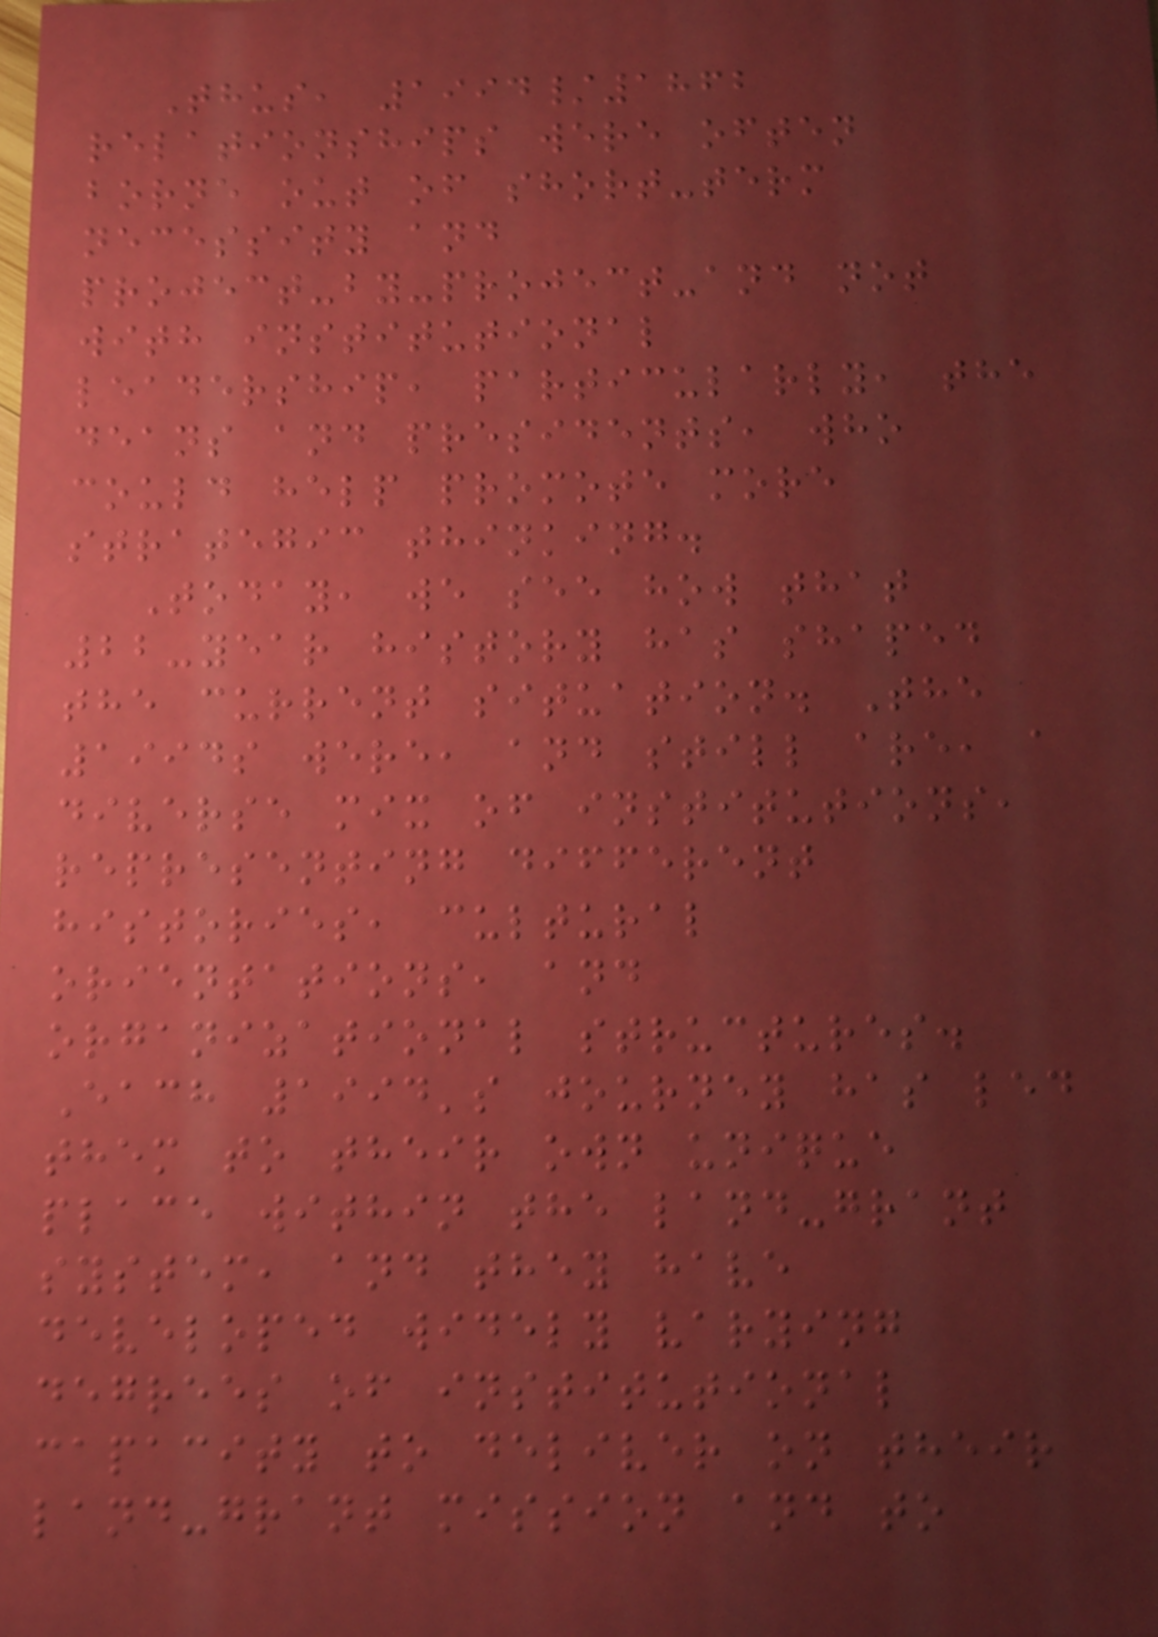Thus, 1994/1862
relationships were often
borne out of short-term
necessity and
project-by-project-and not
with institutional
leadership, particularly, the
deans and presidents, who
could help promote more
strategic thinking.
Today, we see how that
22-year history has shaped
the current situation. The
1994s were, and still are, a
diverse mix of institutions,
representing different
histories, cultural
orientations, and
organizational structures.
Each 1994's journey has led
them to their own unique
place within the land-grant
system, and they have
developed widely varying
degrees of institutional
capacity to deliver on their
land-grant mission and to
